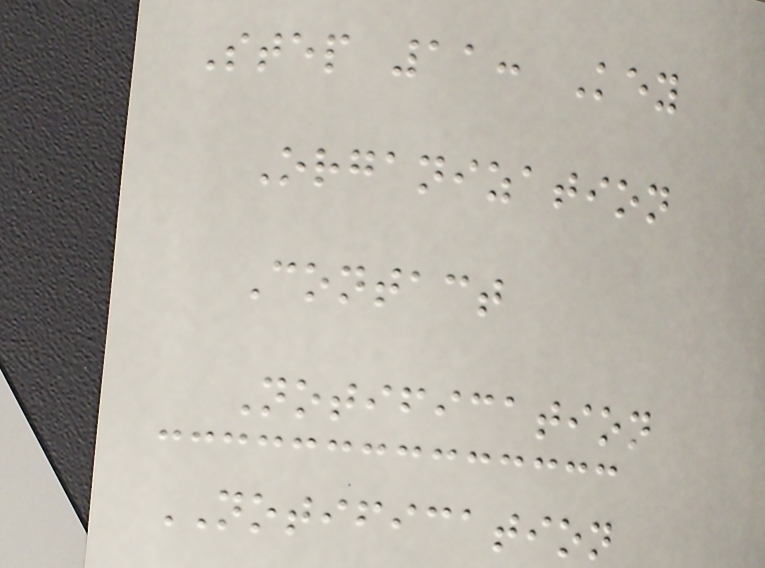Step 11: Key
Organization
Contact
Notification
NOTIFICATION
